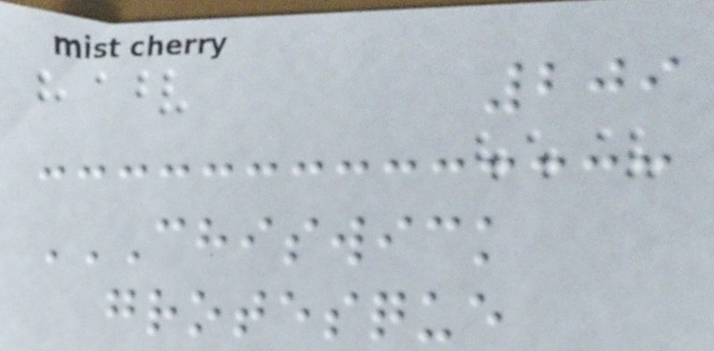209
CHISWICK
GROTESQUE
